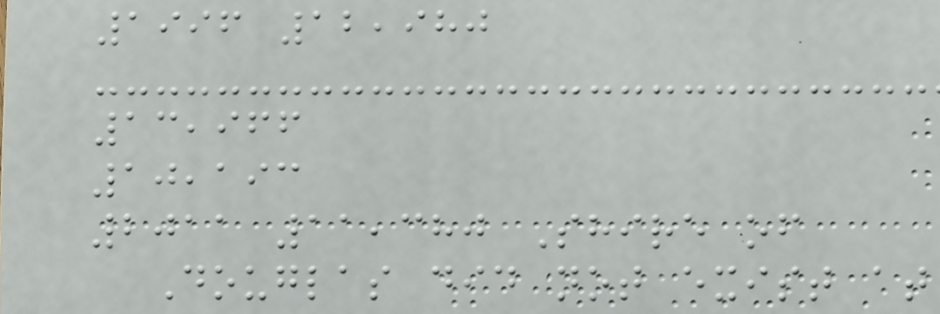1996 12,980
13,966
10,193
2011 11,380 Shire of
Douglas did not exist at
